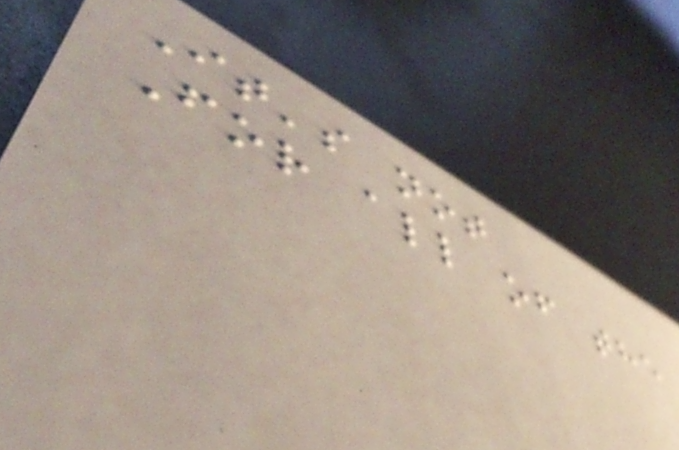It's not
For all of the
